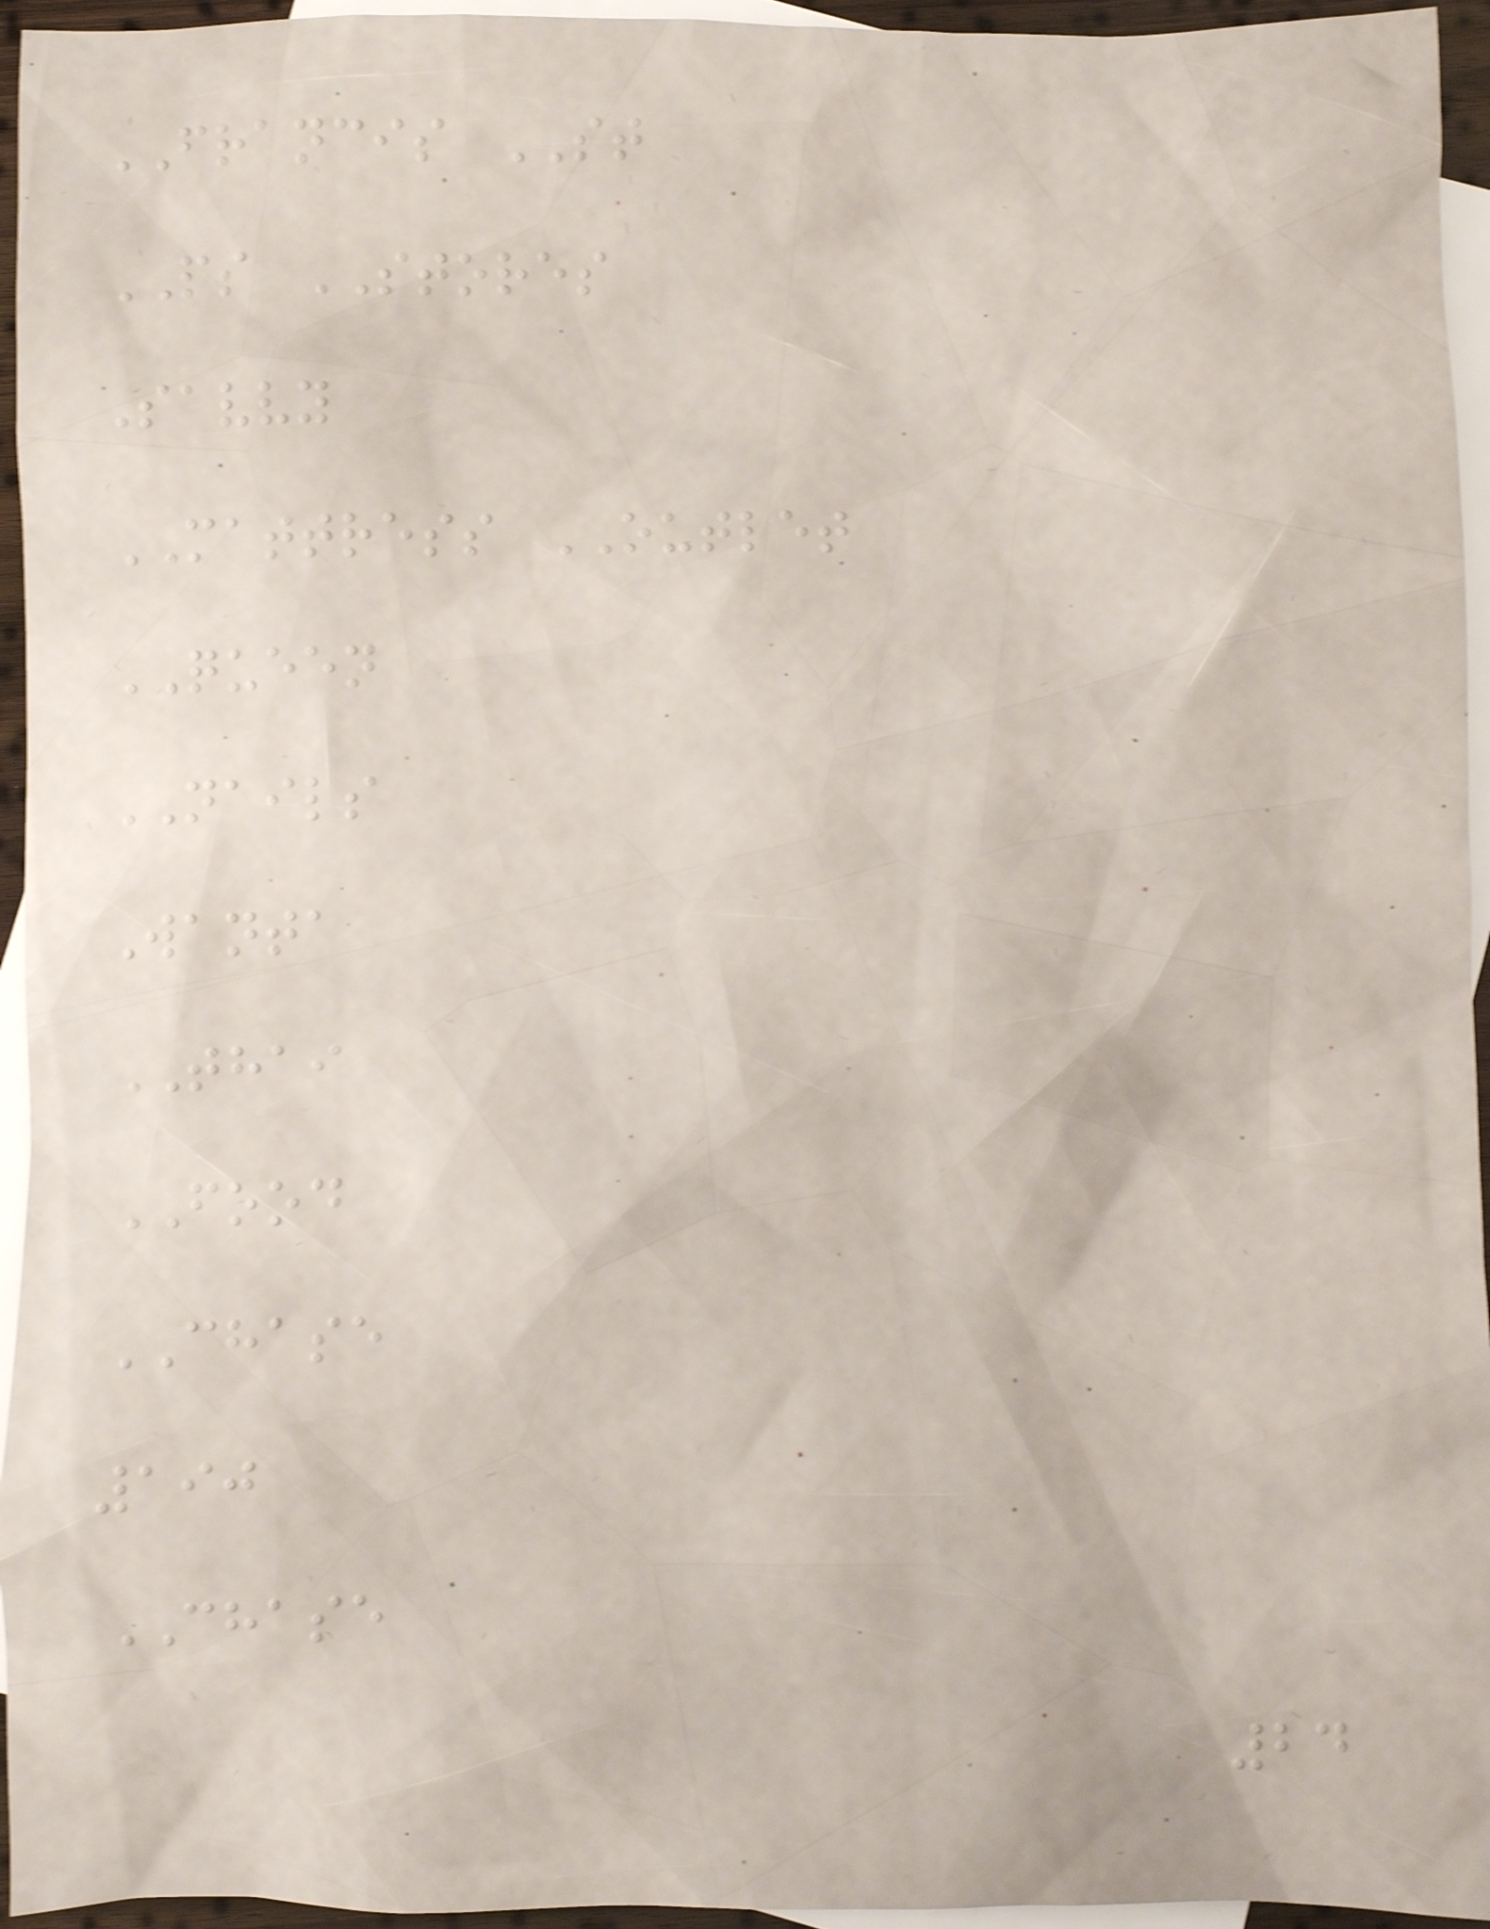FRANCIS ST
PS STORES
Savvy
MATTRESS OUTLET
QUEEN
NAILS
Wanta
THAI
FOOD
CHASE
190
CHASE
24
